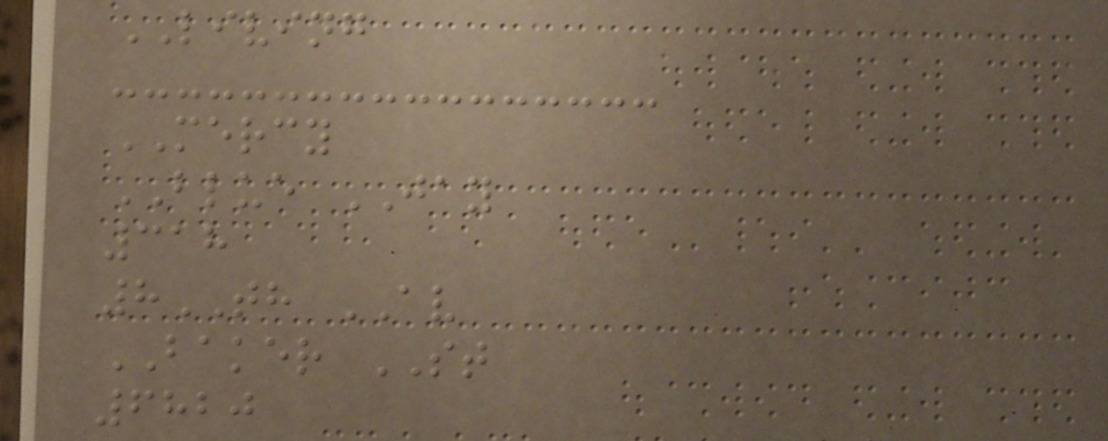LIVING
MERCY
BLUE JAY
318
8TH AV
BAKER ST
6820
